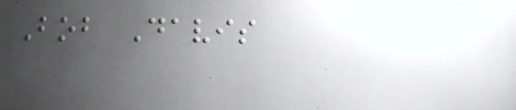Bob Davis
